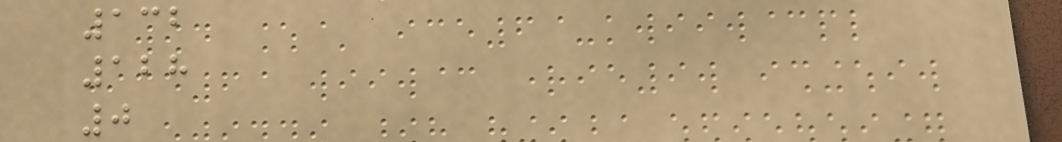132
128
0
